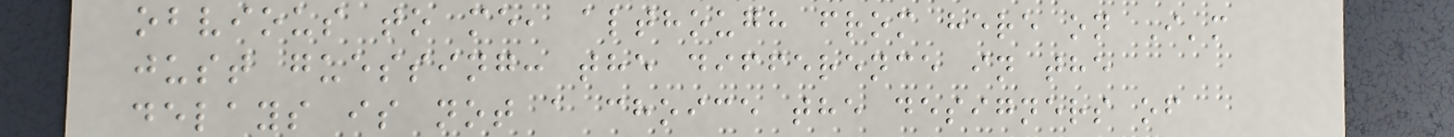obvious to me, although from here on I'm
just guessing: the difference in the
delays is not a choice the designers of
